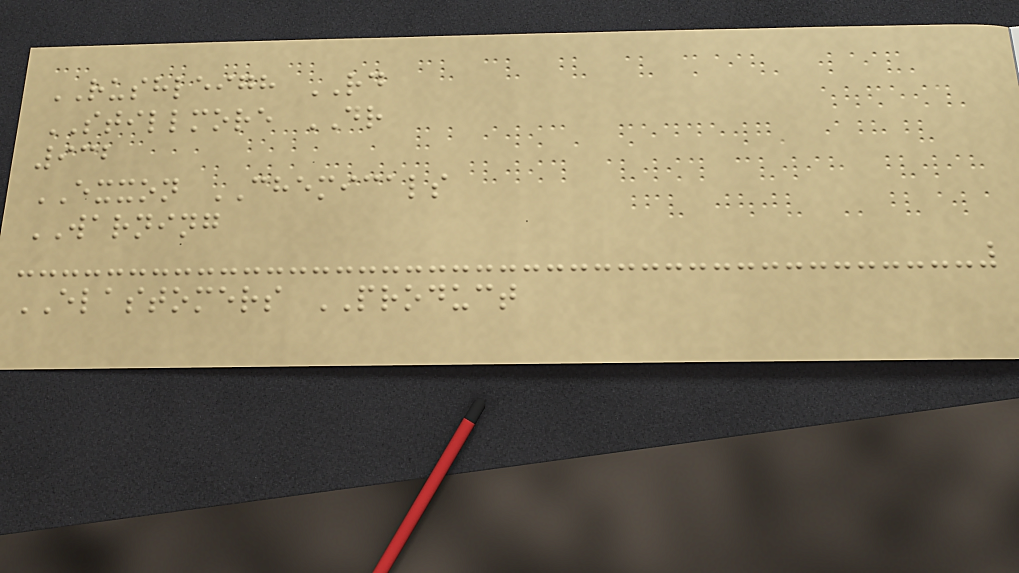RUSHLEIGH RD
STILLMORE DR
932
EXXON CHEMICALS
WARNING
ELASTOMERS PRODUCT
